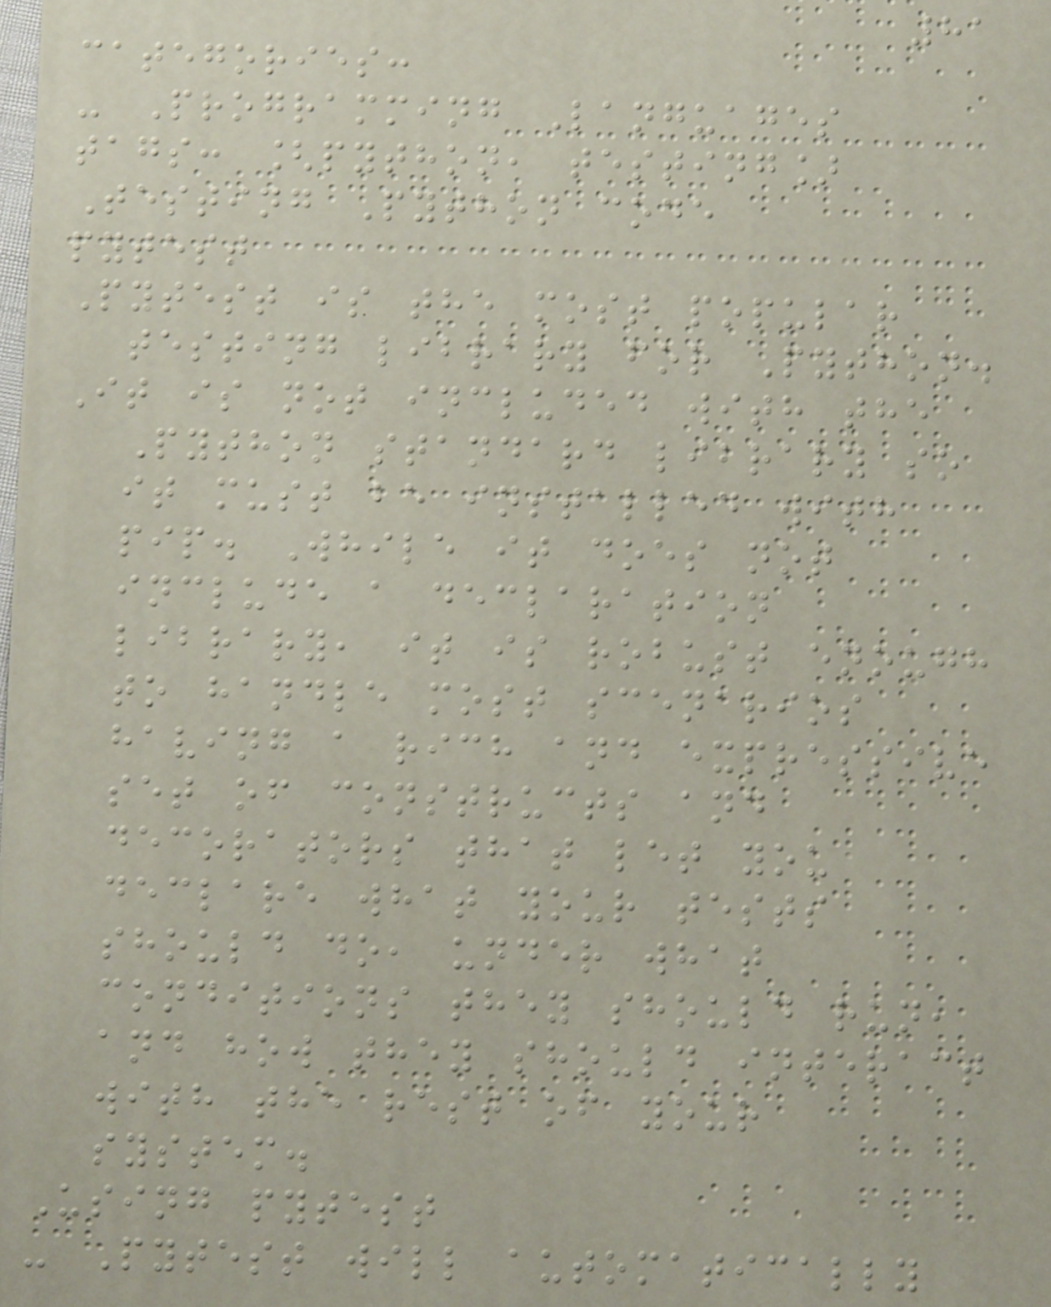81
categories:
- Programming Languages
tags: [python, testing]
Testing Python code
pytest
Pytest is the most popular
testing library for Python.
It is not included with the
Python standard library so
it must be installed with
pip. While it does not
include a declaration
library, it is robust enough
to handle most scenarios
having a rich and expressive
set of constructs and
decorators that let you
declare what your tests
should do, under what
conditions they should run,
and how they should interact
with the rest of your
system.
Using pytest
- Pytest will automatically
